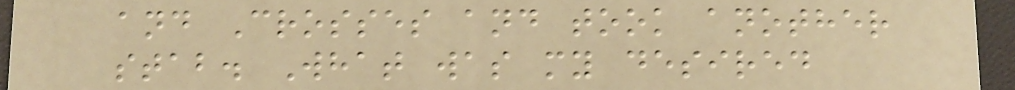and Crosses and took another
stab. What was my desired
